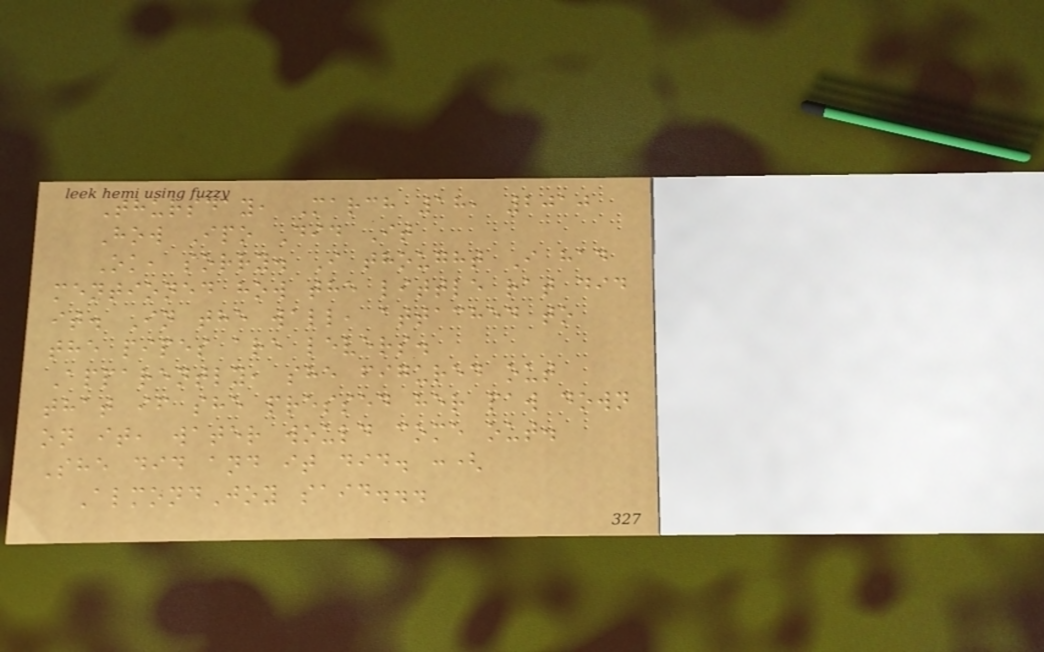Thursday, March 18, 2010
How Ipo Did It
Ok, sorry. I thought I had
mentioned how the little rat did
it. In the wall, attached to
the pipes are levers.
Apparently, she figured out
that if she pressed her paw down
on it, water would come out.
She did and it did. :(
AlmondJoy said...
